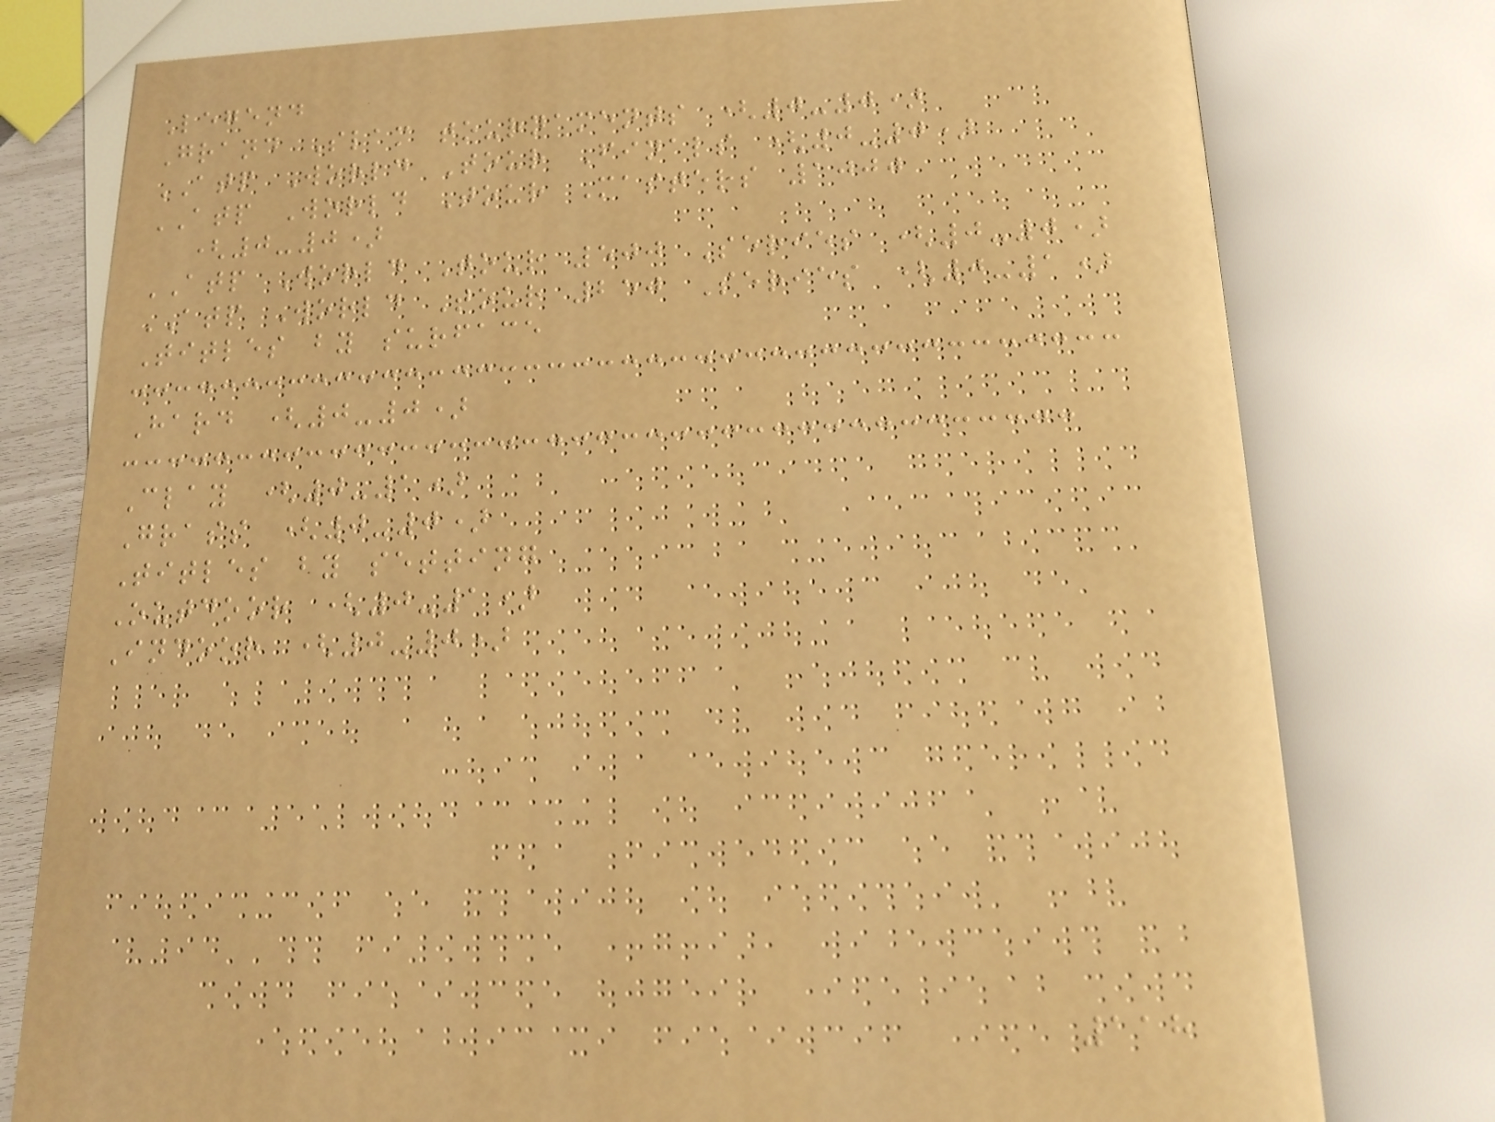Legend
Grand Slam tournaments (0-0)
ATP World Tour Finals (0-0)
ATP World Tour Masters 1000
(0-0)
ATP World Tour 500 Series (0-0)
ATP World Tour 250 Series (0-1)
Titles by surface
Hard (0-0)
Clay (0-1)
Grass (0-0)
Titles by setting
Outdoor (0-1)
Indoor (0-0)
118
